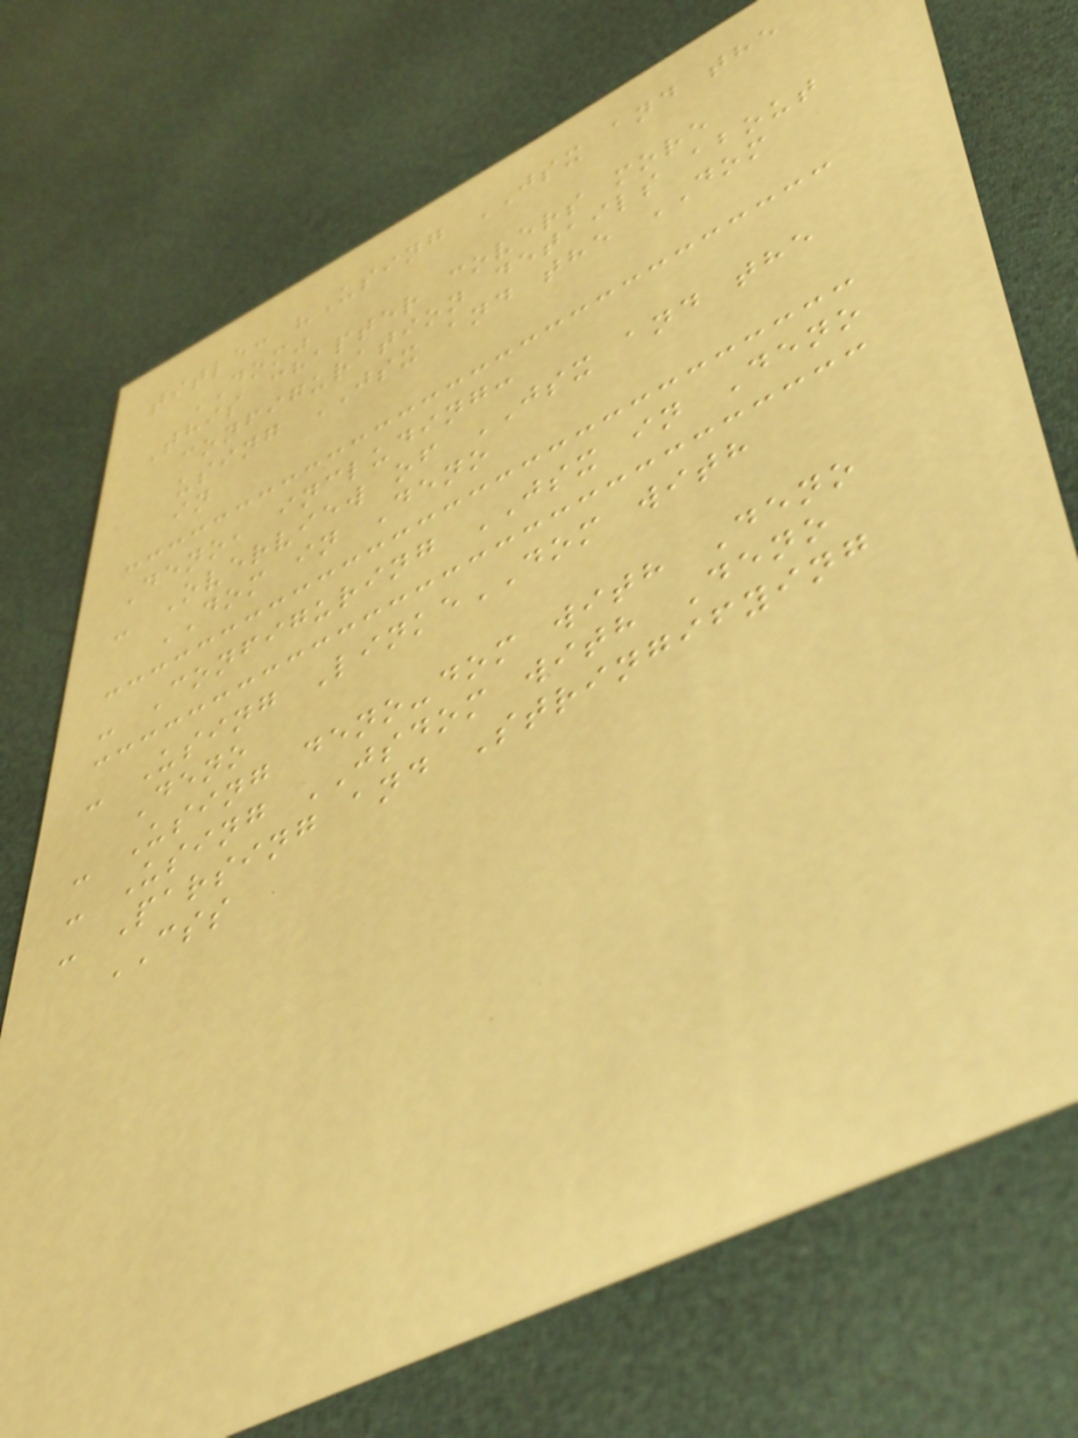title: "Using JSX and the
DOM"
This chapter covers more
configuration details about
using JSX and the DOM
in
Deno, including:
- Overview of JSX and the
DOM in Deno
- Configuring JSX in Deno
- Using LinkeDOM with
Deno
- Using deno-dom with Deno
- Using JSDOM with Deno
- Parsing and Stringifying
CSS
